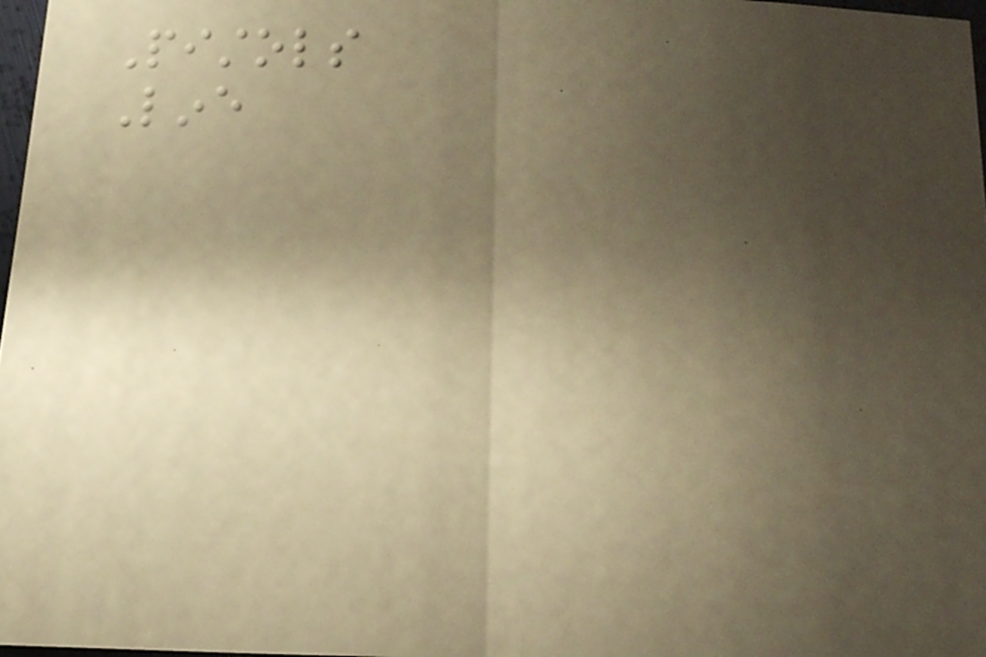Pistols
Line
